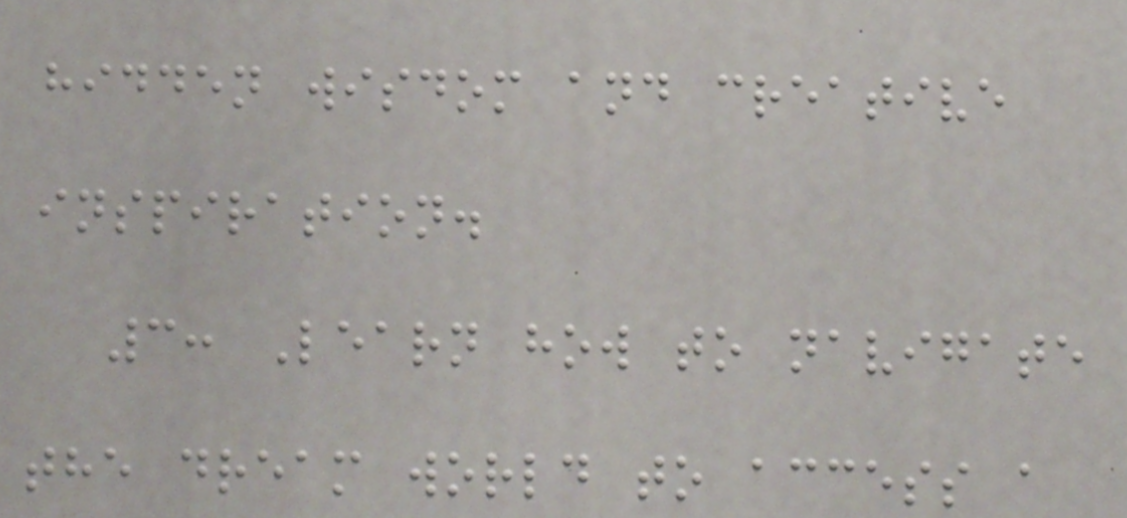hidden wisdom and creative
inspiration.
3: Learn how to navigate
the dream world to access a
